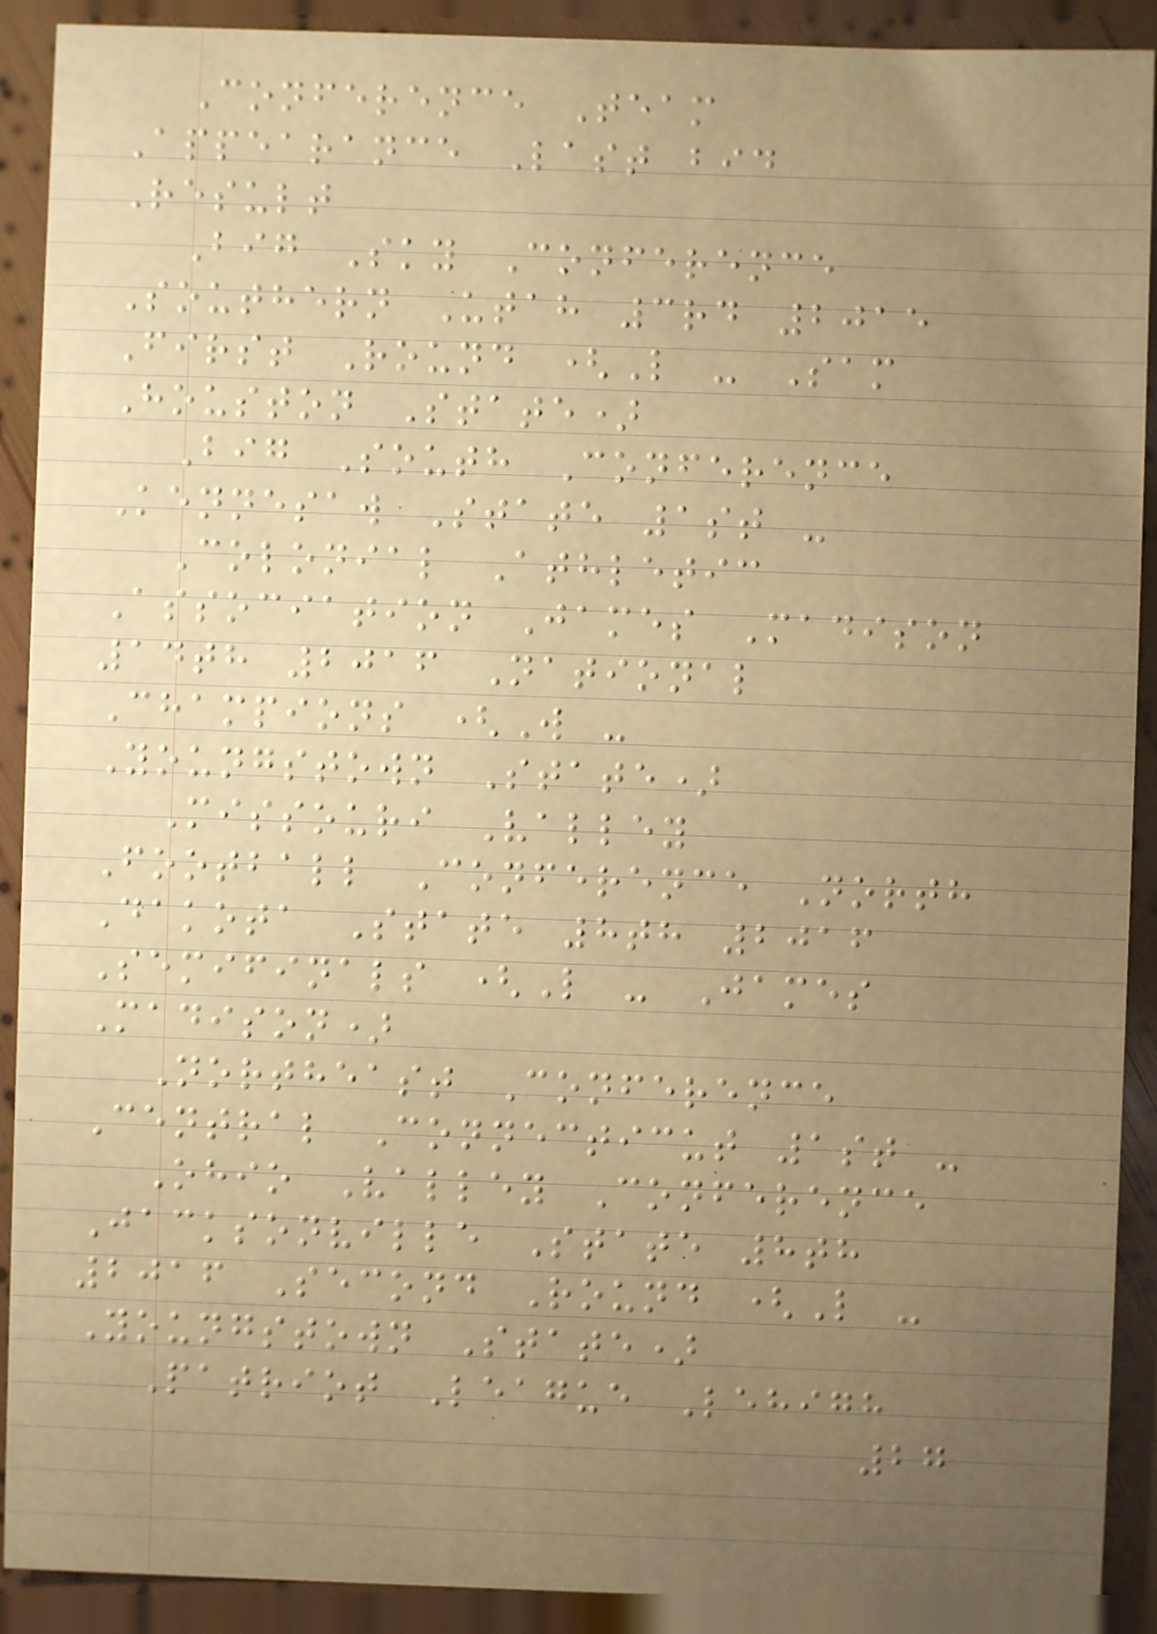Conference Team
Appearance Last bid
Result
Big Sky Conference
Southern Utah 3rd 2015
First Round (L - Sam
Houston State)
Big South Conference
Kennesaw State 1st -
Colonial Athletic
Association James Madison
14th 2016 National
Champions (W -
Youngstown State)
Missouri Valley
Football Conference North
Dakota State 8th 2016
Semifinals (L - James
Madison)
Northeast Conference
Central Connecticut 1st -
Ohio Valley Conference
Jacksonville State 8th
2016 Second Round (L -
Youngstown State)
Patriot League Lehigh
27
